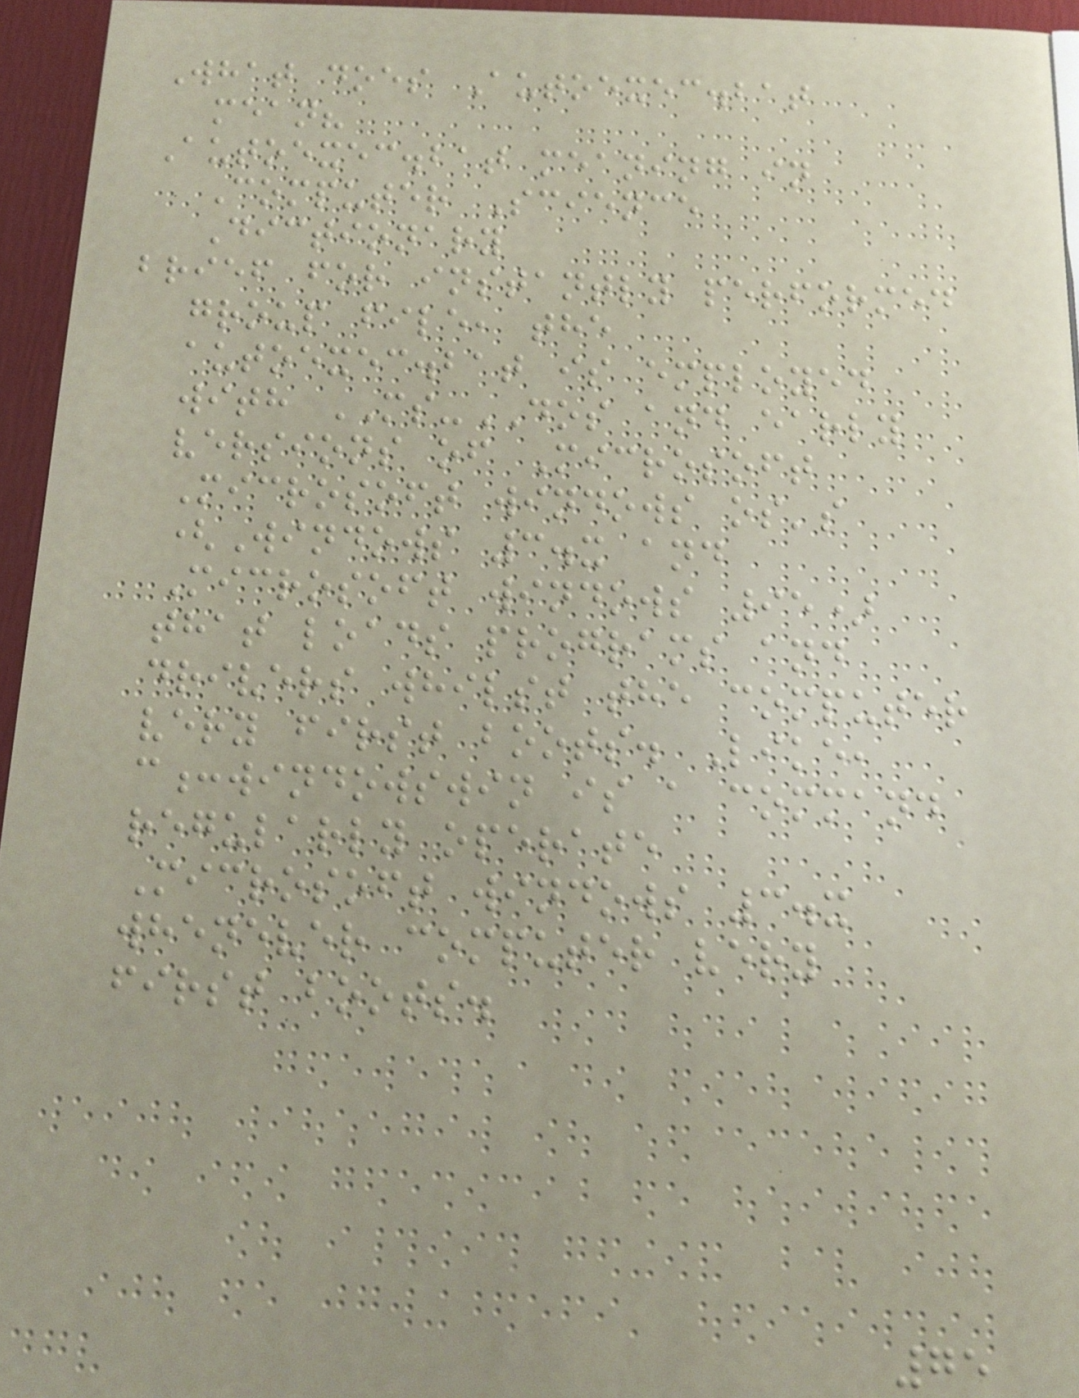What does Autoexec.bat
mean?
Autoexec.bat meaning in
Computer Science
Dictionary
brief for instantly performed
group file, the
autoexec.bat is employed
with MS-DOS and early
versions of Microsoft
Microsoft windows os's
(Windows 3.x and
Microsoft windows 95)
that loads programs and
drivers whilst the computer
very first boots. Like,
c:windowswin is a command
regularly operate
Microsoft windows 3.x
whenever computer very
first boots.
75
